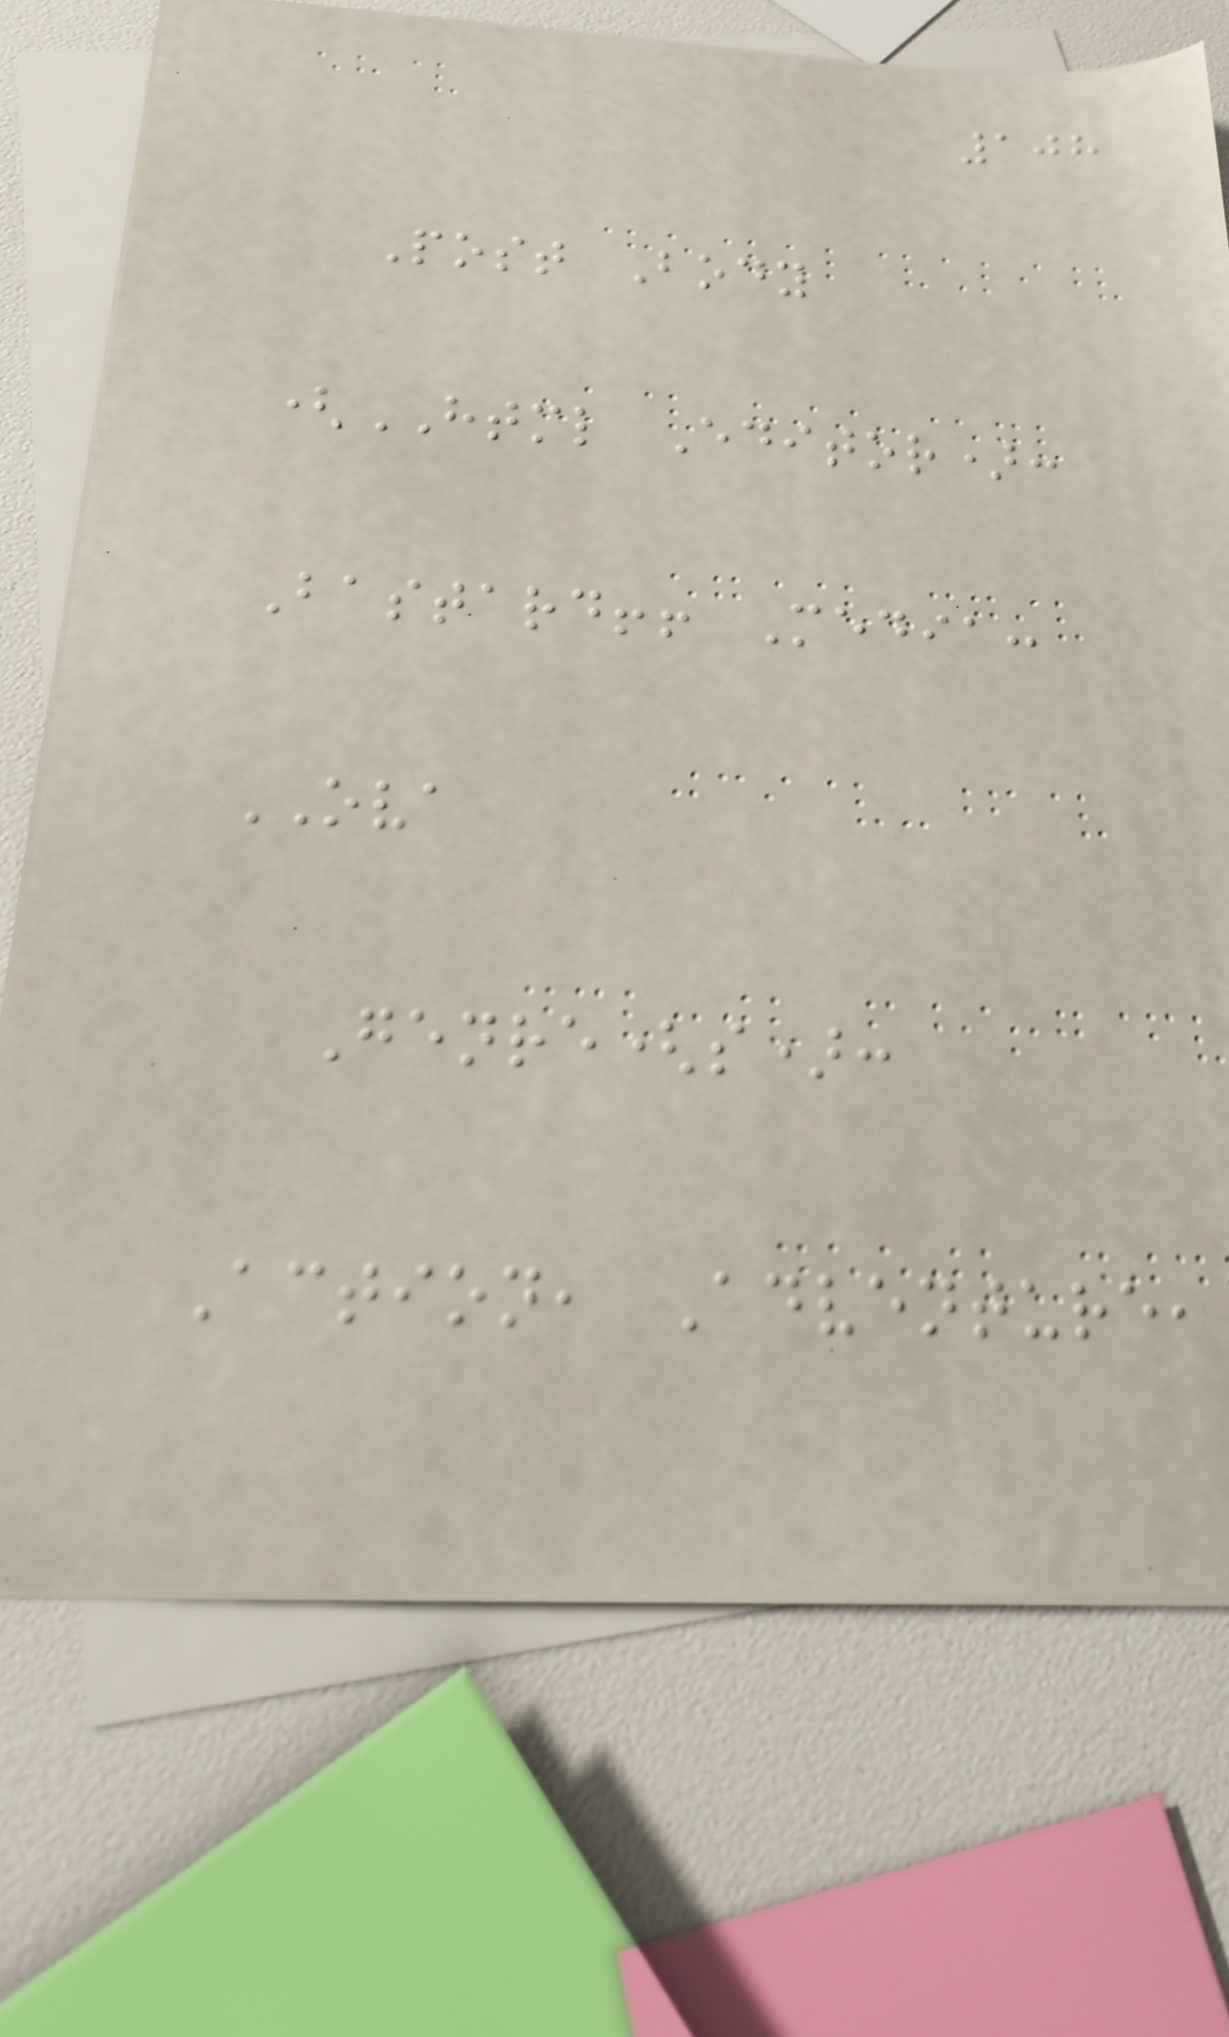108
Post Body
(HTML Editor):
Bastard!! Media:
OVA
Genre(s):
Action, Adventure,
